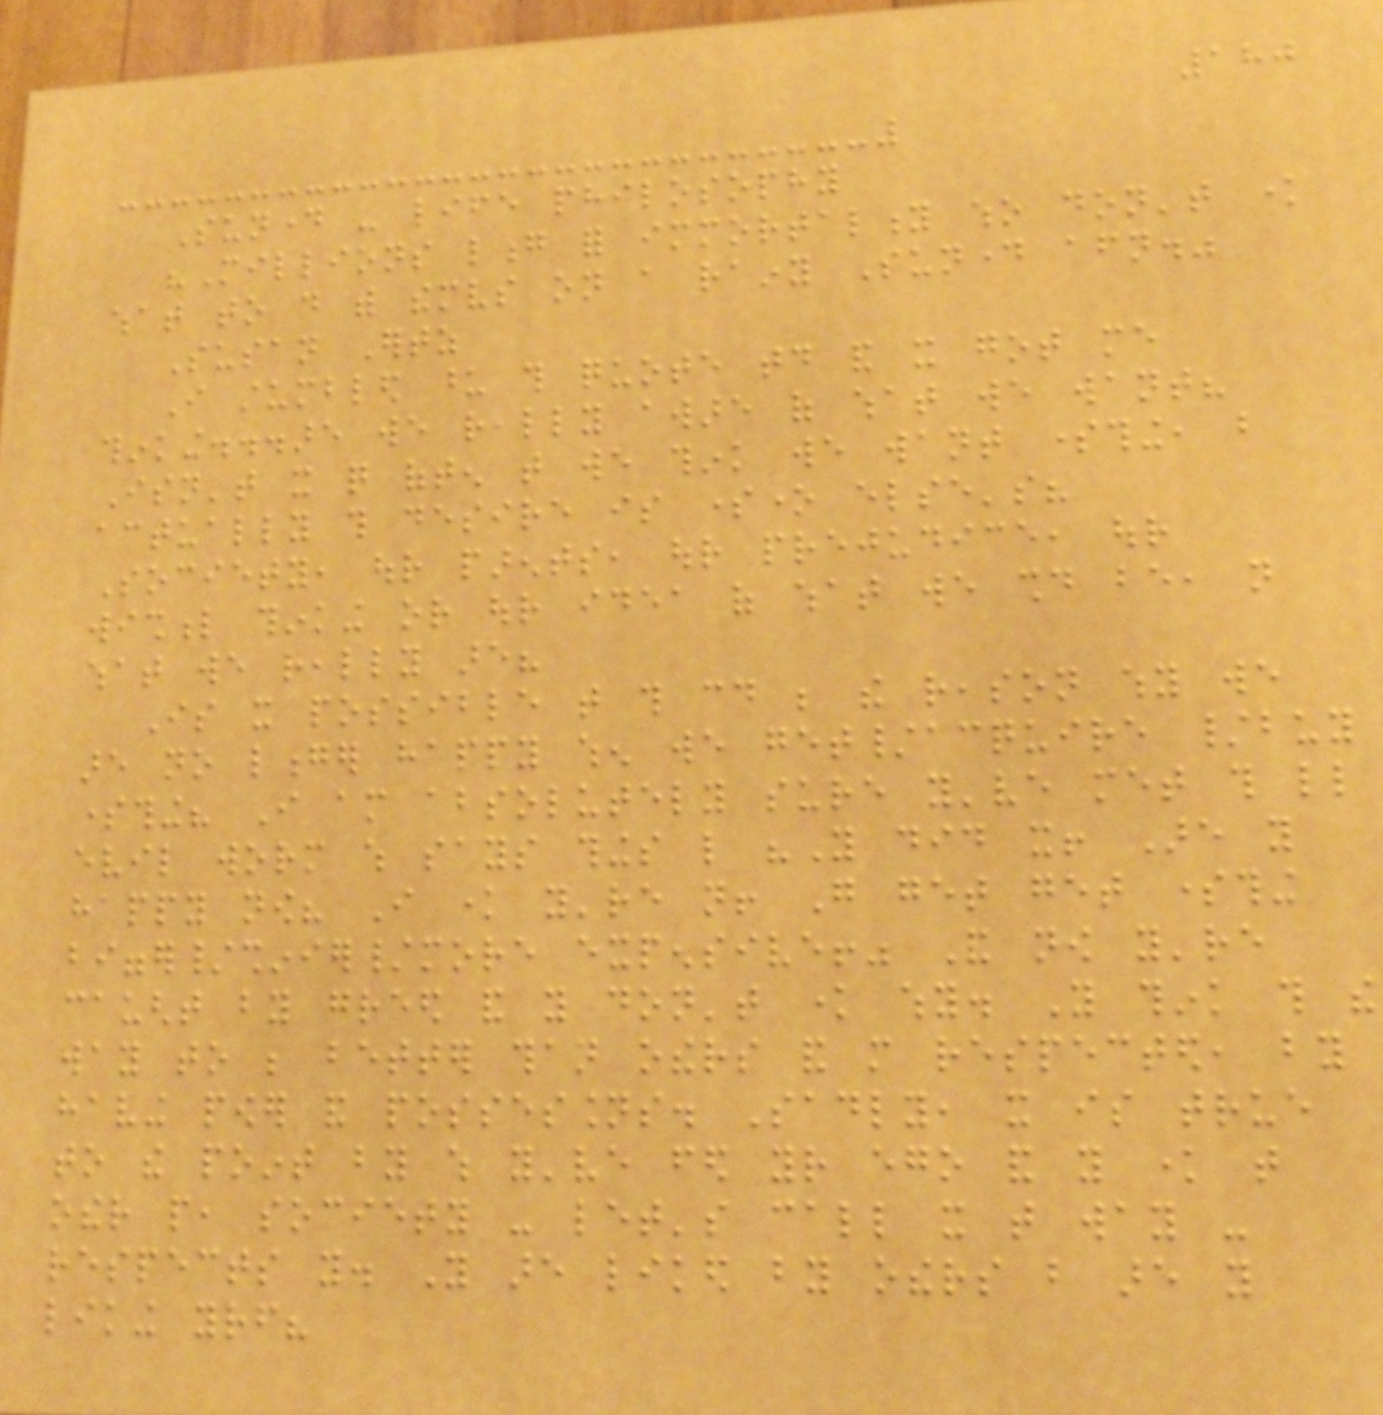180
Sunday - life philosophy
"Millions long for immortality who don't know
what to do with themselves on a rainy Sunday afternoon."
Susan Ertz
I stumbled upon this quote today and it got me
thinking...are we really aware of what we want?
Isn't it quite often that we think we want something, but
actually this desire is someone else's?
Society, our parents, our prejudice, our
wishful thinking or our idea of what we should be, not
what we really are?
Is it possible that this could be the reason why we
are no longer happy when we get/acquire /buy
something? I am absolutely sure you've met this little
evil worm which says things like "You did it! Are you
happy now? I know you're not! Go get get something
bigger/shinier/more expensive!" And now you're
caught by greed and you don't know why. You think this the
way to be better than others and more respected, by
having power and possessions. Sadly, it is true
to the point by which you've fed your ego and you know that
other people, society - let's call it that way -
respects you. You are liked by others but are you
liking yourself?
